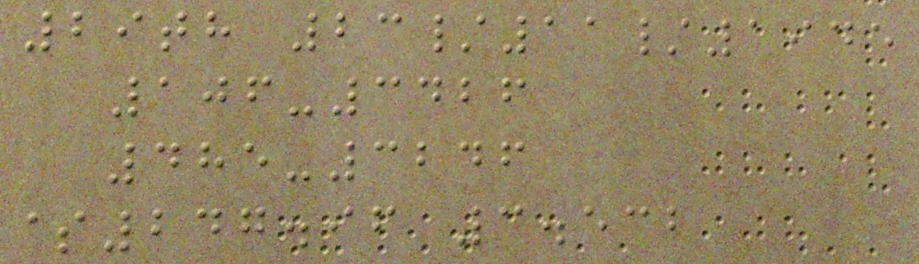29th 23/11/1945
106-3426
485-3246
$247.96 3.532
